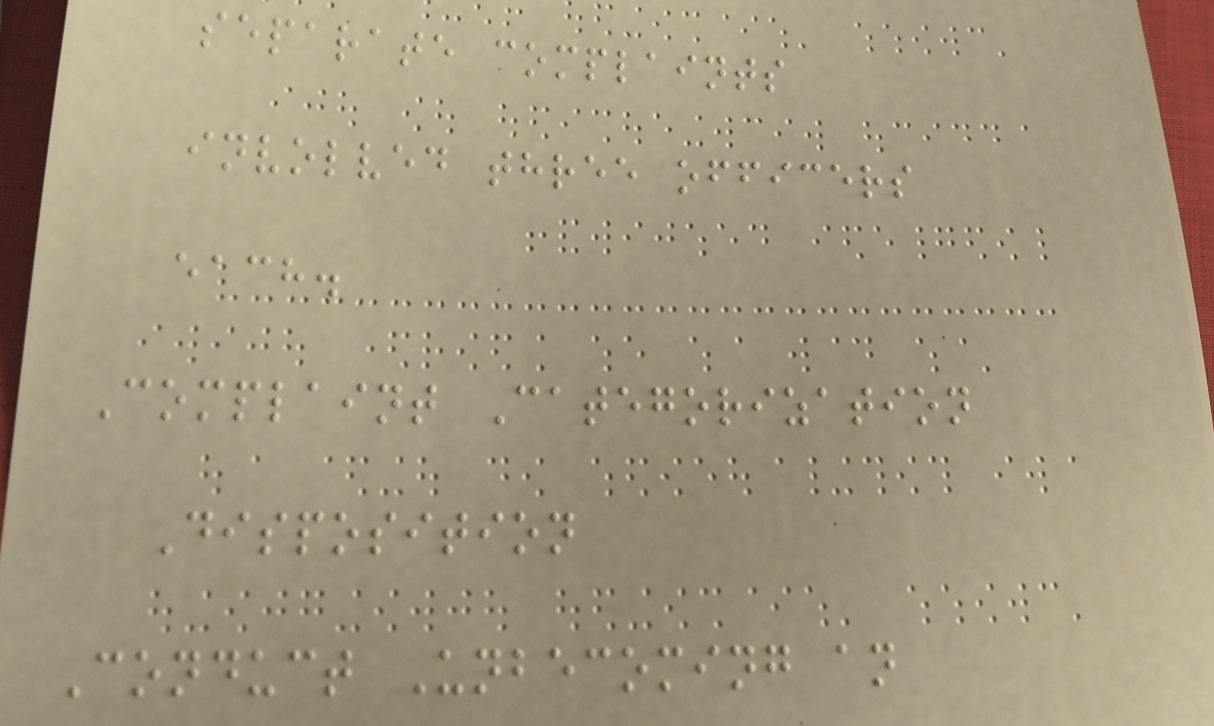separate complaints
involved three officers
each.
Complaint Categorization
Disposition
Conduct Unbecoming an
